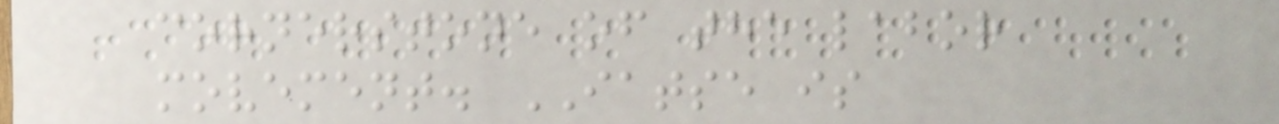cornerstone of the labor
movement. IATSE is
